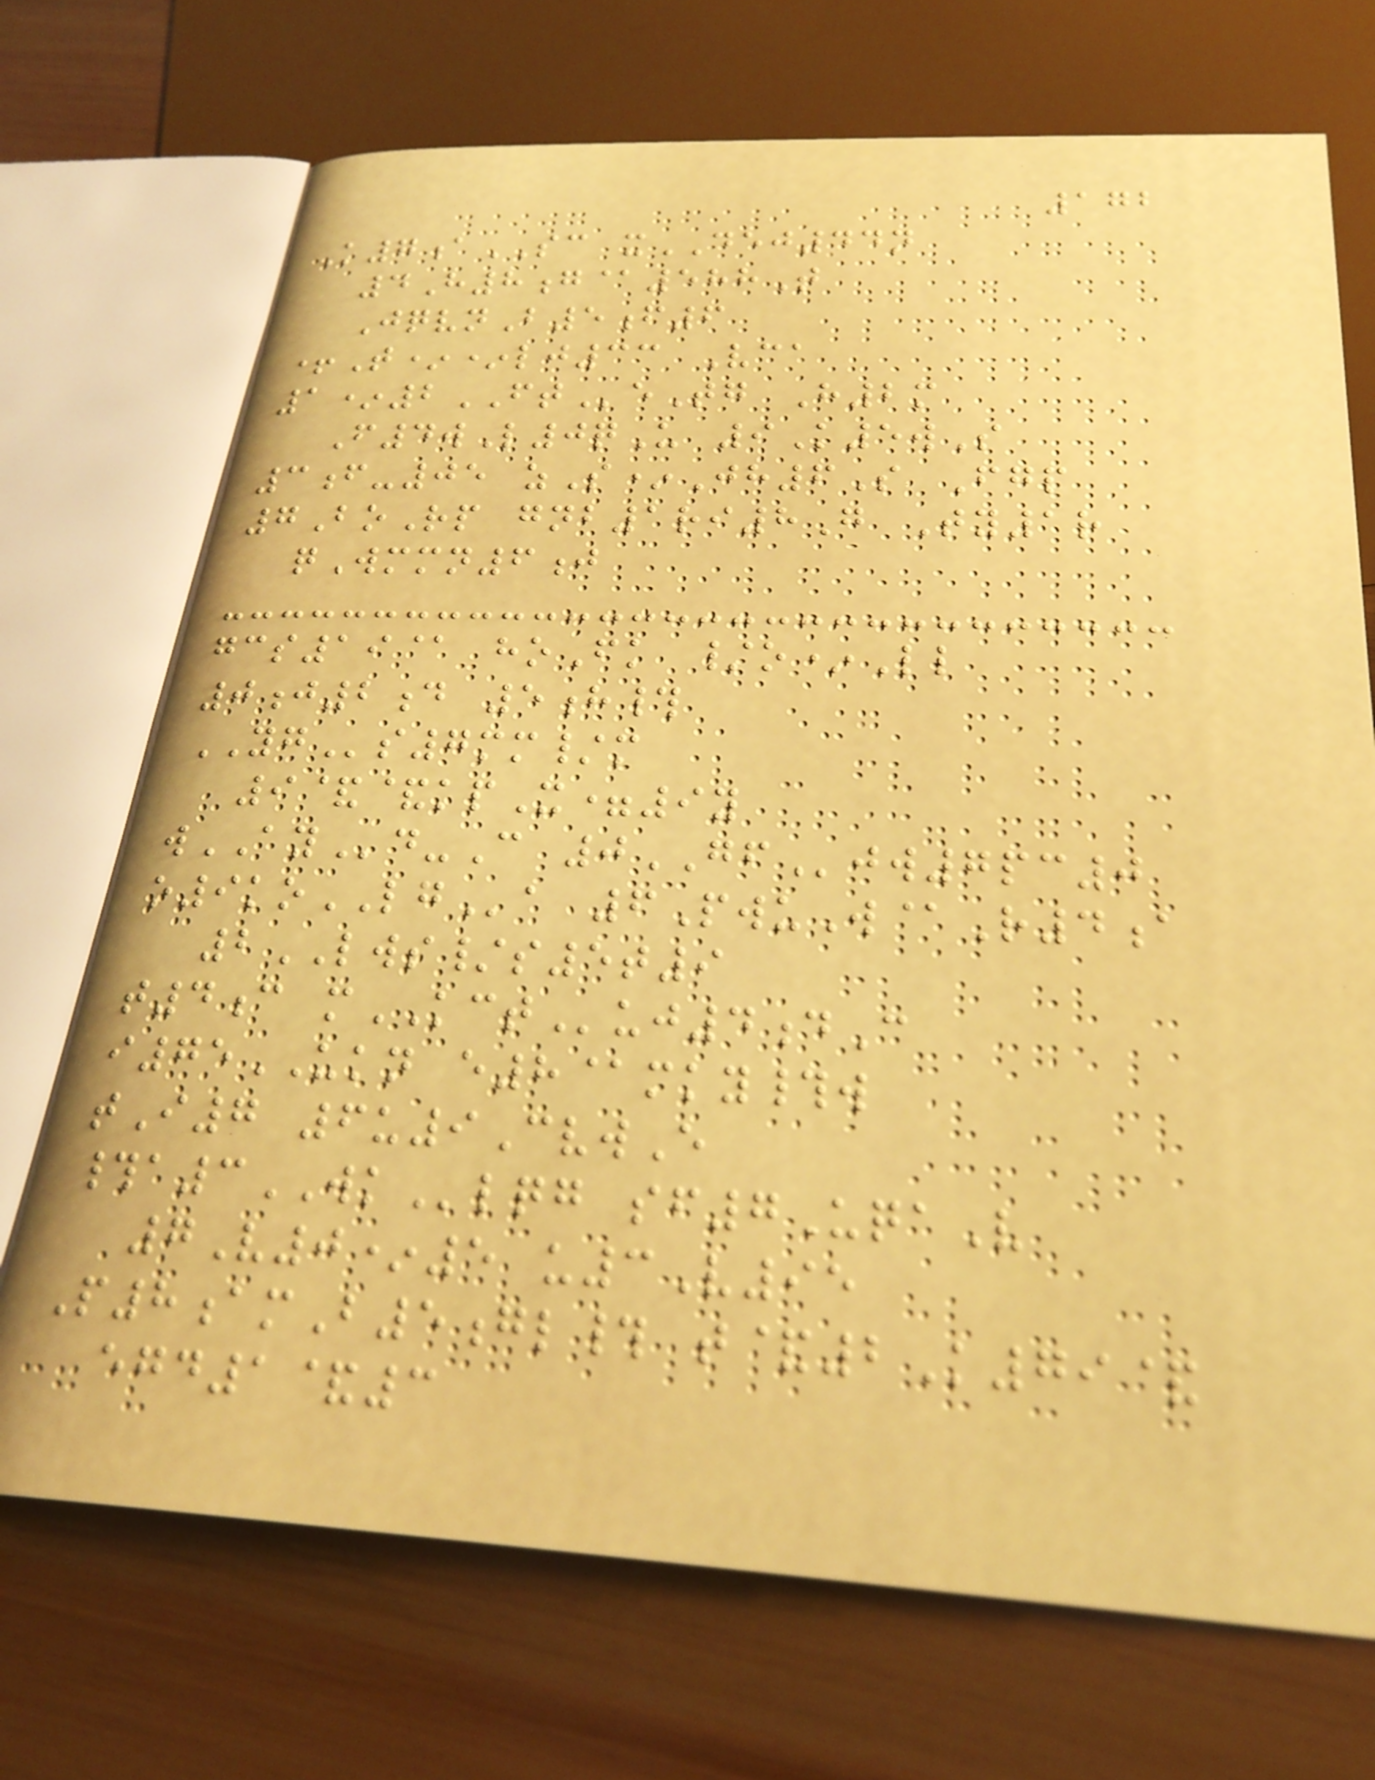172
K7aSC xDEJ44n
4H8g@588T
JqvnB5f6
+T**lj33 Vca
1*2FTeTg H2m
F4wL0qU 9K5wS
3f-05 zS*Jh6S Fgp
7BoRp gnb1ri8G Ty1r
qWmmn6j
gcs19@ hoFk /o*Ll
0j2d 5h#
YGs7mm/m
9&&kpX=9y
wAYd-C 0GFjw7pc0
o9koLGa 6PwuW@R4a
2LWS/s5t9
t4c mKCTuj4dC
i75UKN e8@mky#w
tI7 6u9CvwE
#a3WKlqg sf7UqaV
7V0*5 u3V95
P8amB5gl# t&2K79&
egd1&3
